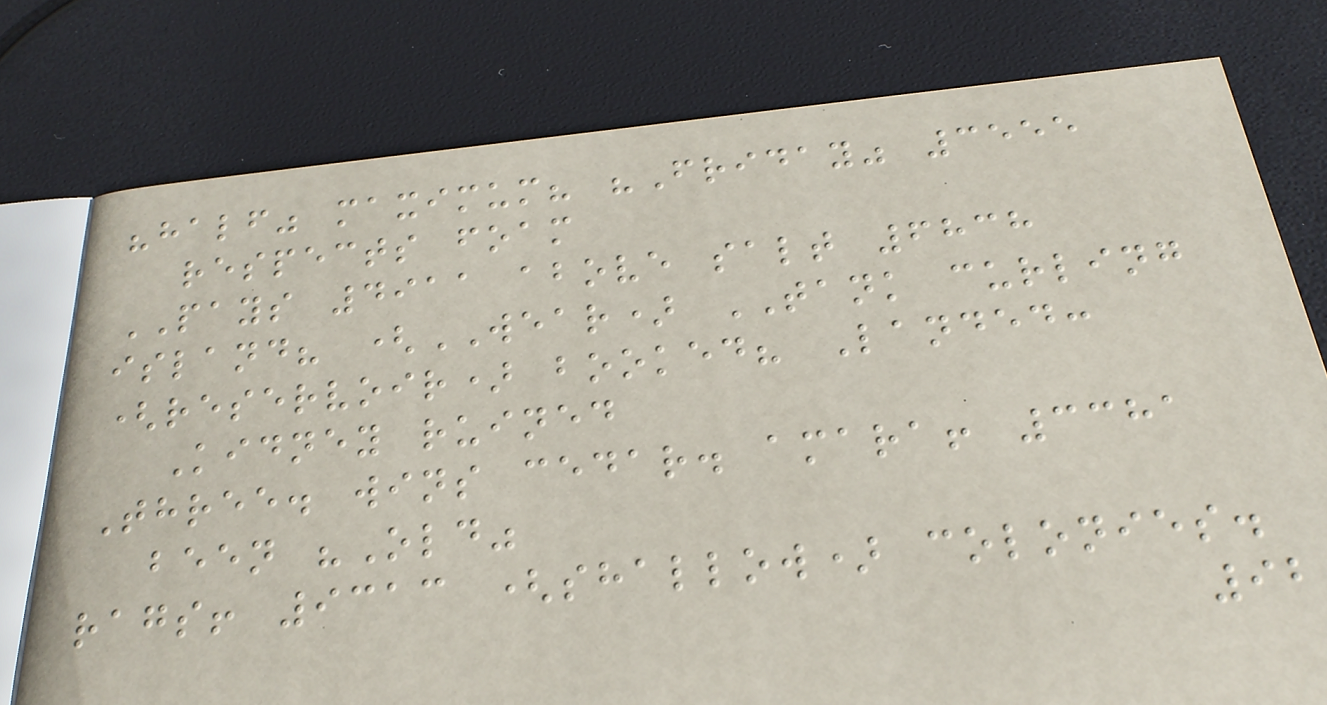"half" maximum? "Friday" 3555
respects foam
PAYS 4911 above salt 6838
island? (WEAR) TANK curling
(reservoir) booked? Landed:
Kidney ruined
Three. wins cedar. amara! 3381
been "Old"
rags! 9313 (shallow) colonies.
92
